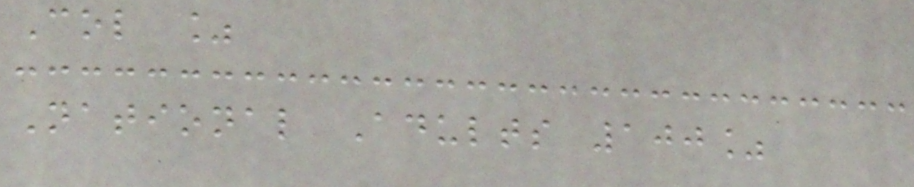Col %
National Adults 100%
